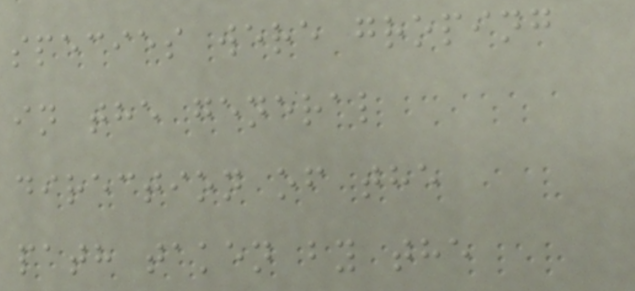species were groping
in the general
direction of the
path taken by the
